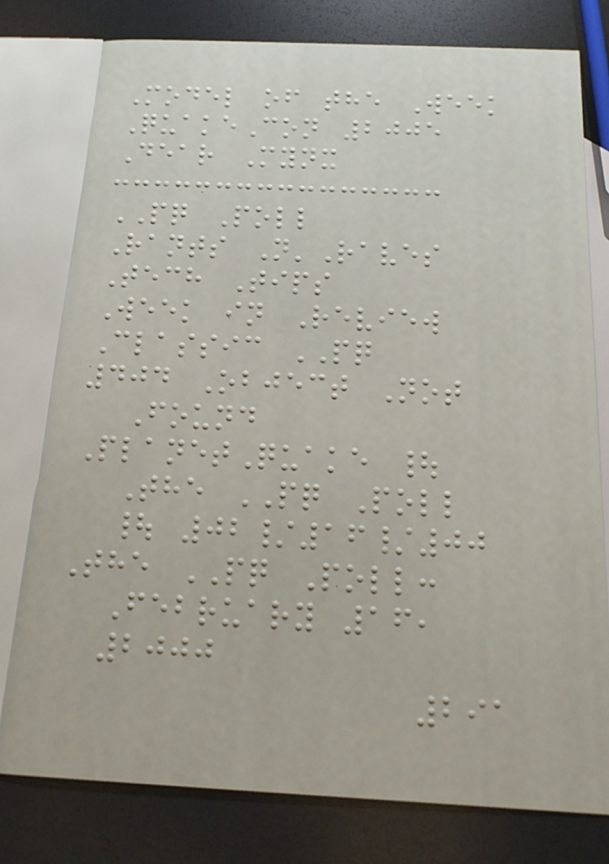Model of the Week
QuakeCon 2005
Dear Mynx
PQ Poll
Rants N'Raves
Tech Tips
Week in Review
Classic PQ
404 Object Not
Found
PlanetQuake |
The PQ Poll
| 02/16/00
The PQ Poll:
February 16,
2000
291
